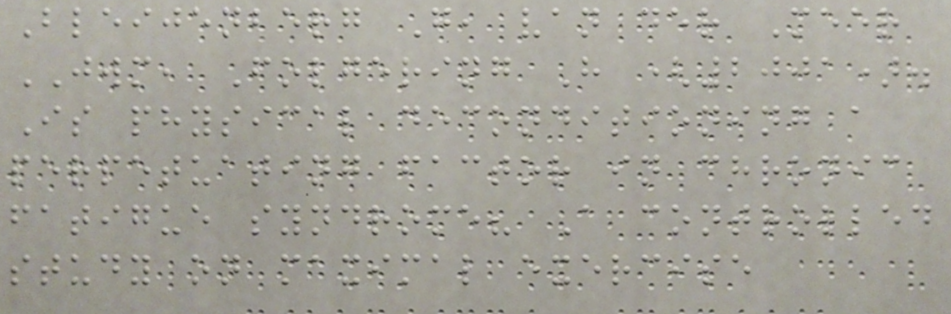Bleijenberg G, van der Meer
JWM, Folgering H (2001).
Is physical deconditioning a
perpetuating factor in chronic
fatigue syndrome? A controlled
study on maximal exercise
